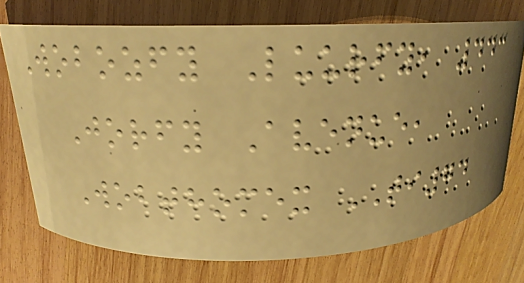Wobozfy Luurfy, 443
Jorfy Avenue,
Wobthomex TI74
